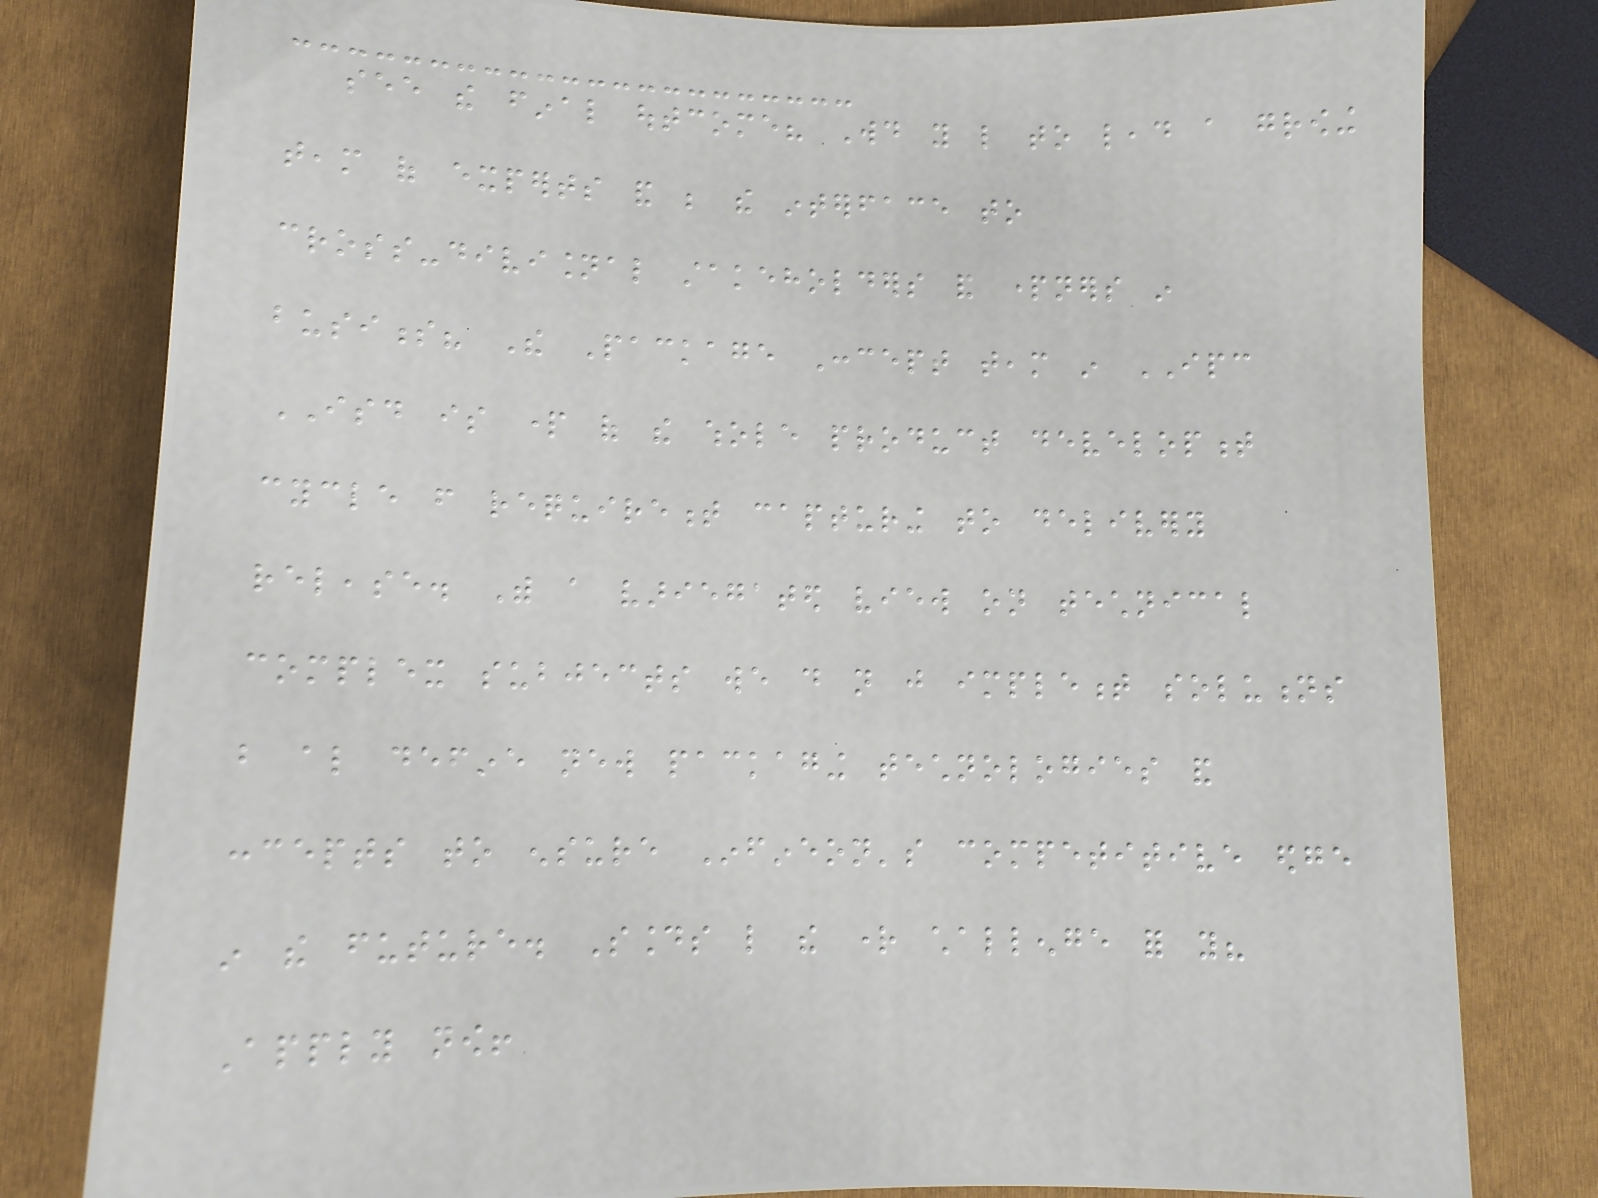see the final outcome? Would you like to lead a growing
team of experts and be the interface to
cross-divisional stakeholders and partners in
business? The Package Concept team in IPC
ISD is part of the whole product development
cycle from requirement capturing to delivery
release. With a variegated view on technical
complex subjects we do not just implement solutions
but also define new packaging technologies and
concepts to ensure Infineon's competitive edge
in the future. Sounds like the right challenge for you?
Apply now!
